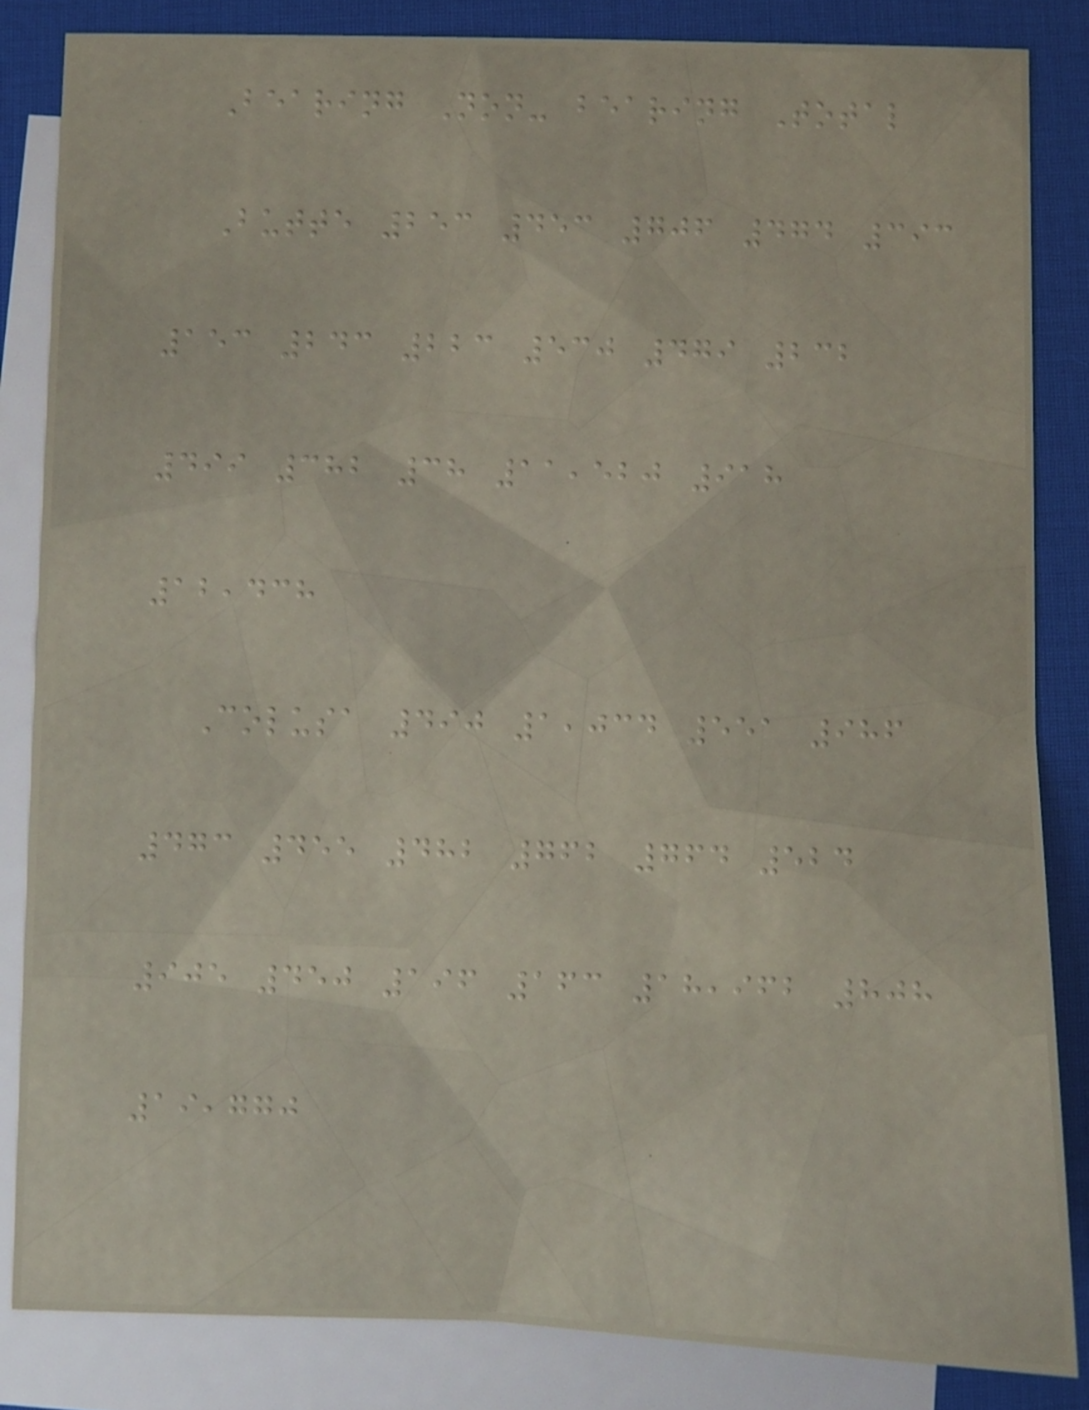Bearing Non- bearing Total
Butte 253 453 706 474 393
153 243 223 530 479 232
499 382 38 11,520 918
12,438
Colusa 490 1,034 551 986
473 455 482 762 764 524
905 450 196 163 18,962 808
19,770
